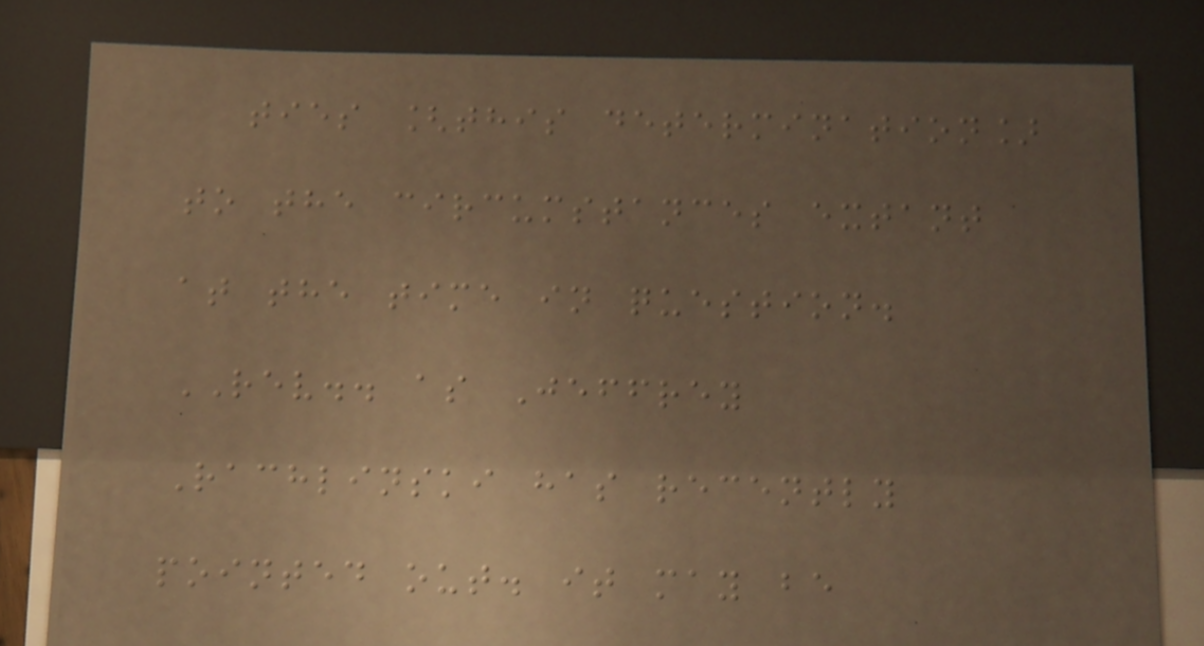ties [this determination]
to the circumstances extant
at the time in question.
REV.. as Jeffrey
Rachlinski has recently
pointed out. it may be
